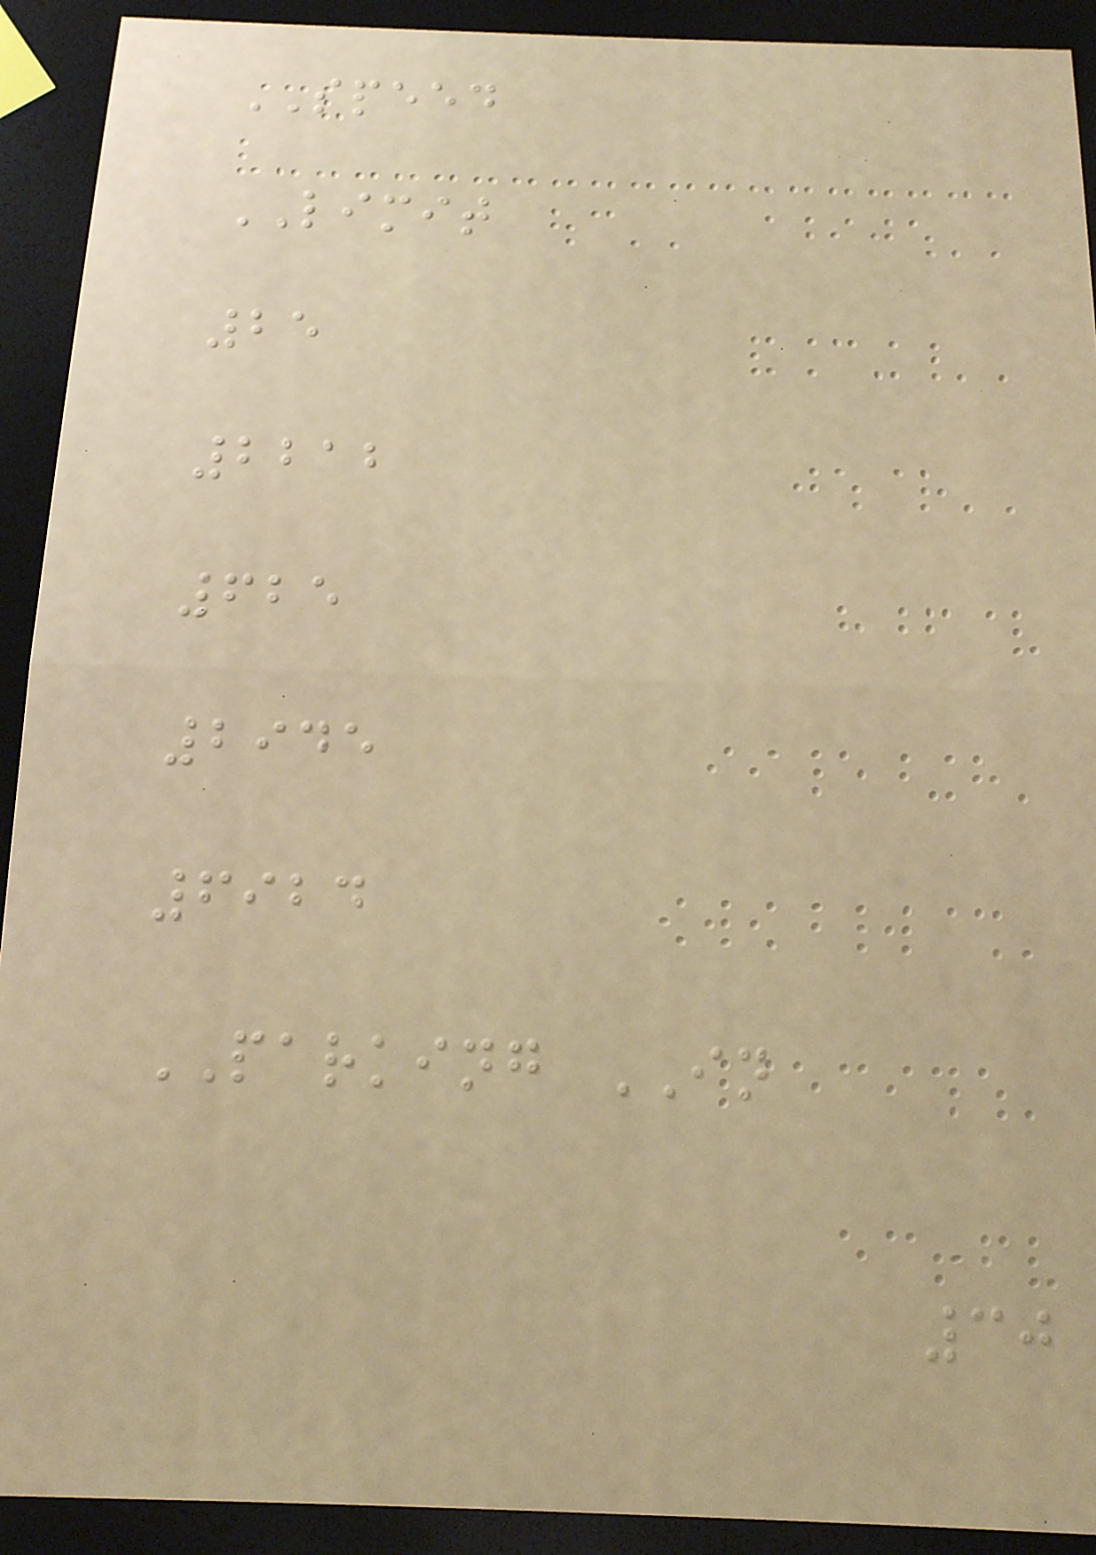SPEED
LIMIT
25
2212
625
2945
6924
PARKING IN
30
